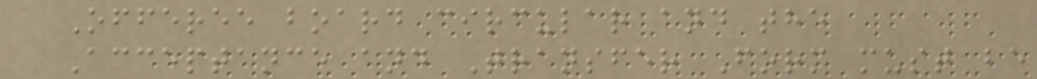Offeree board circular and the
Acceptance and Transfer Form must be
